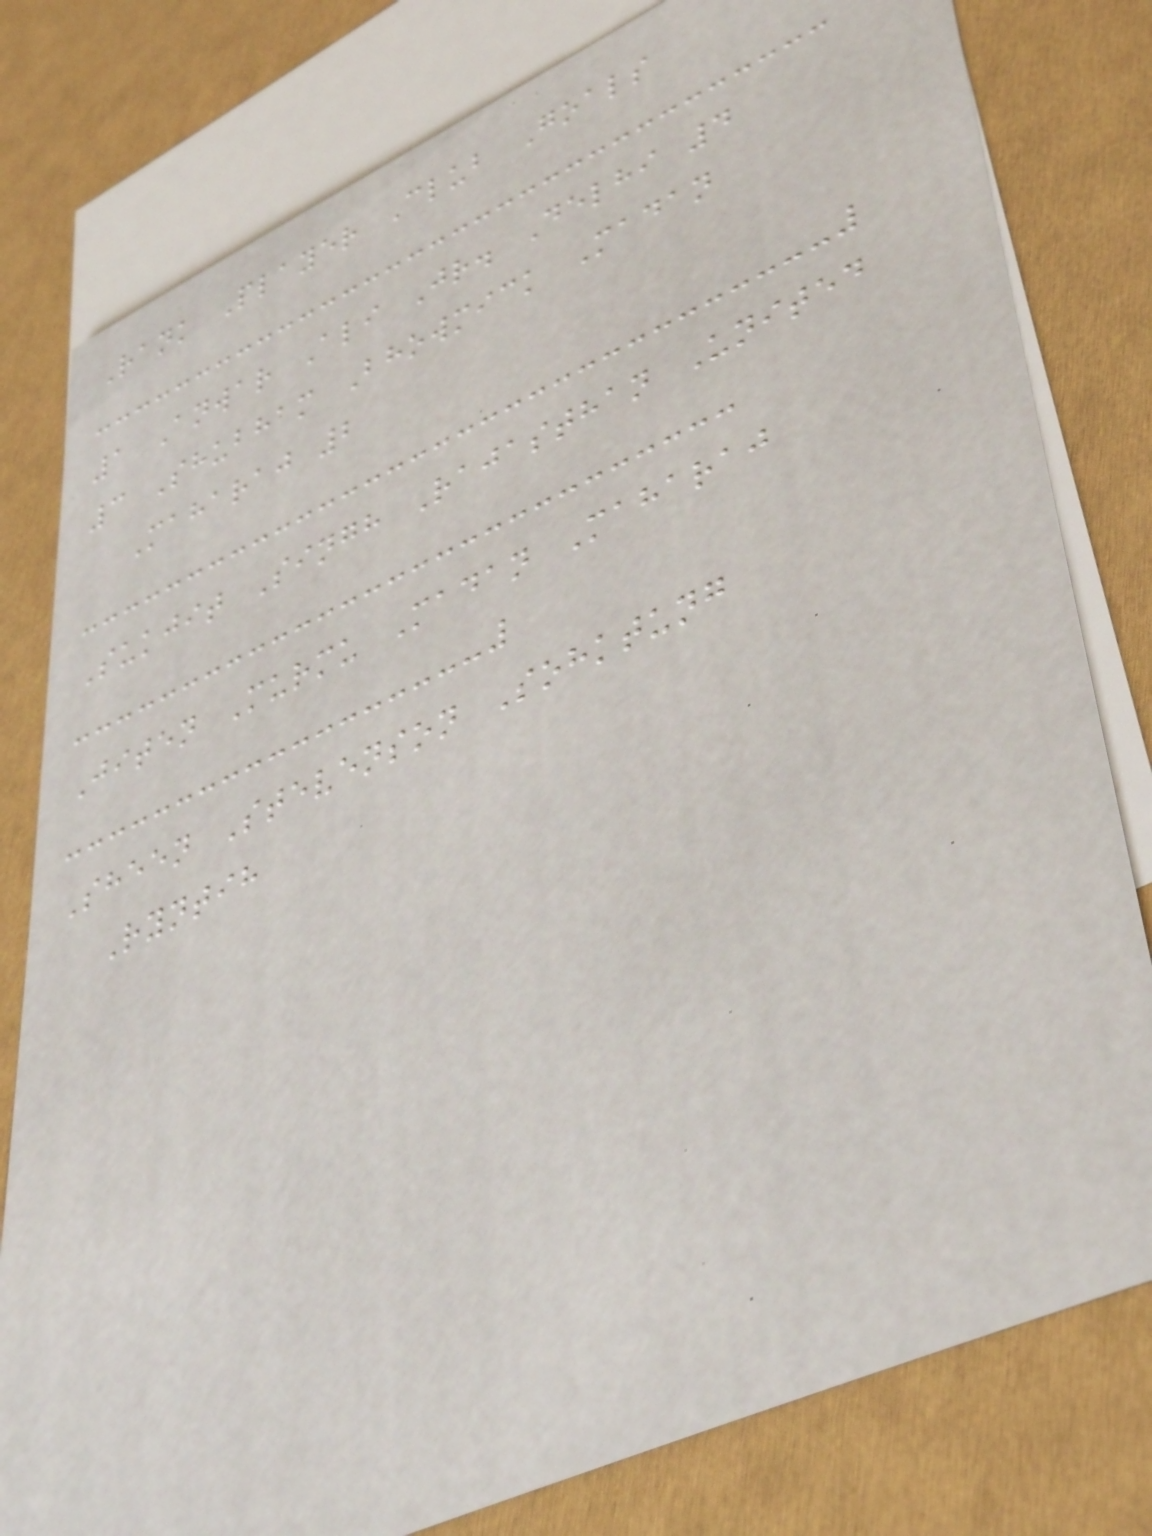Rank Player Club Goals
1 Anwar Ali Jr. Delhi 4
3 Shubham Bhowmick Madan
Maharaj 2
Sukjit Singh Rajasthan United
Jiten Murmu Madan Maharaj
Sheen Stevenson Sohktung
Ryntih
